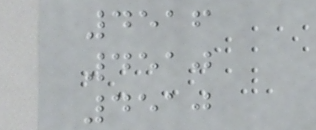4516
4510
4510
